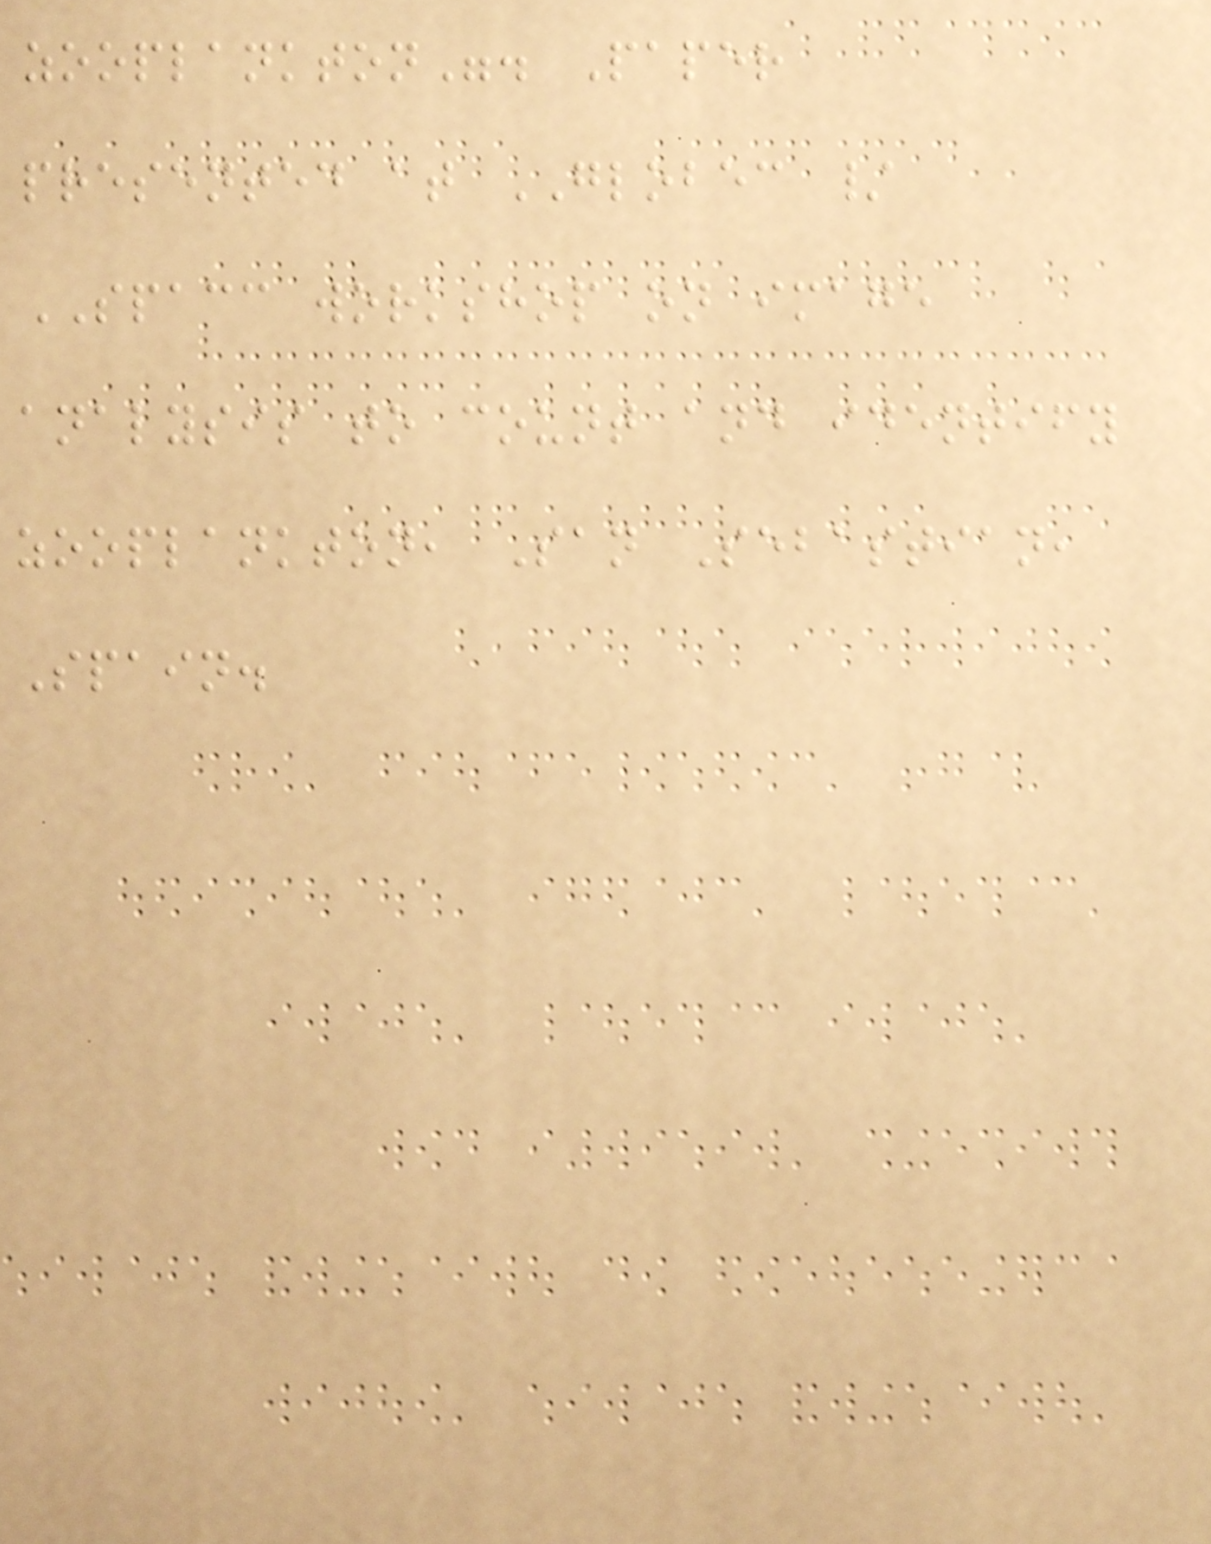zooplankton". Paper
presented at GLOBEC /
SPACC workshop on image
analysis to count and identify
zooplankton, San Sebastian,
Spain.
